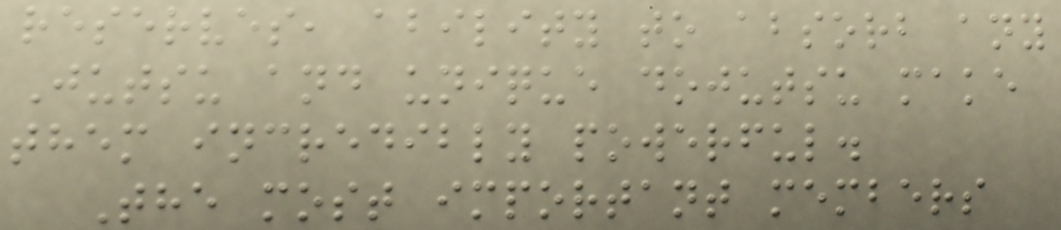reserves, ability to absorb any
Jutsu and unique dojutsu make
them incredibly powerful.
The most important members
